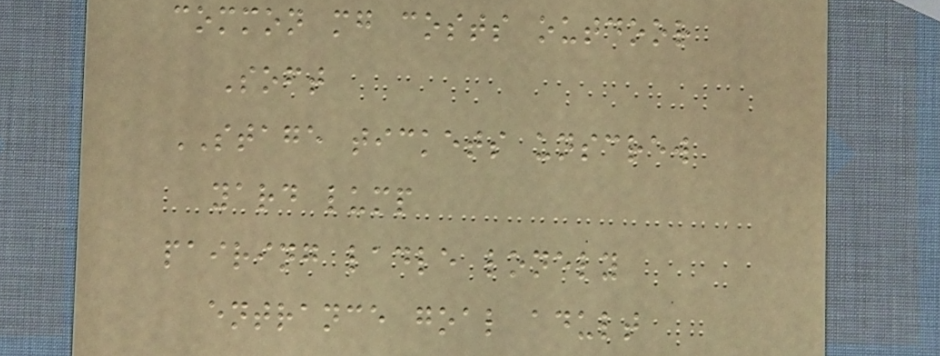common mg costs outdoor
Soft
STAGE tickets unscrew
yard lump
pairing ladle lonely
entrance goal adult
